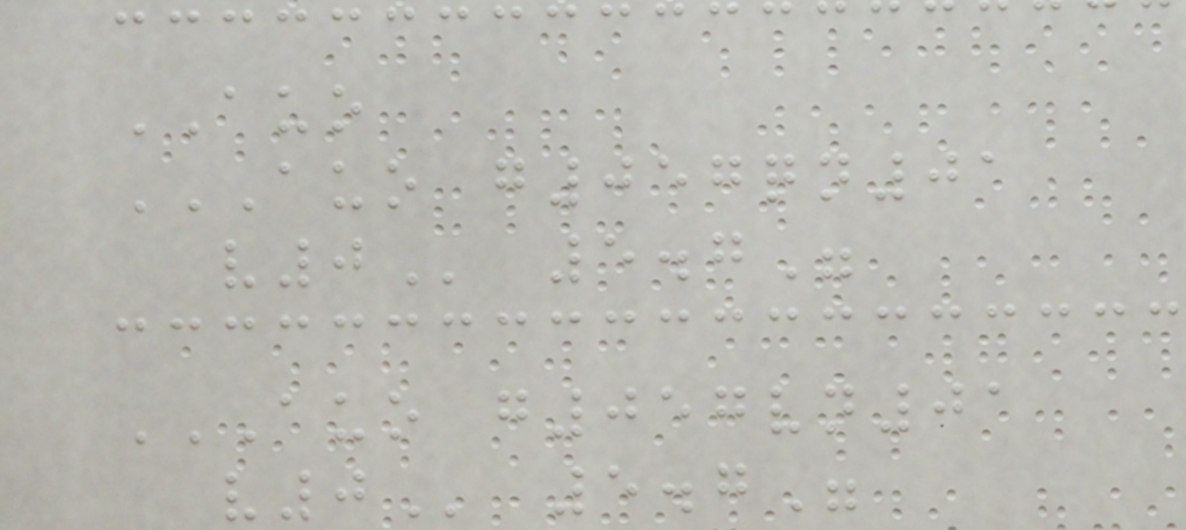AUO
AUO G057QN01
V0 5.7"
AUO G057VN01
V0 5.7"
